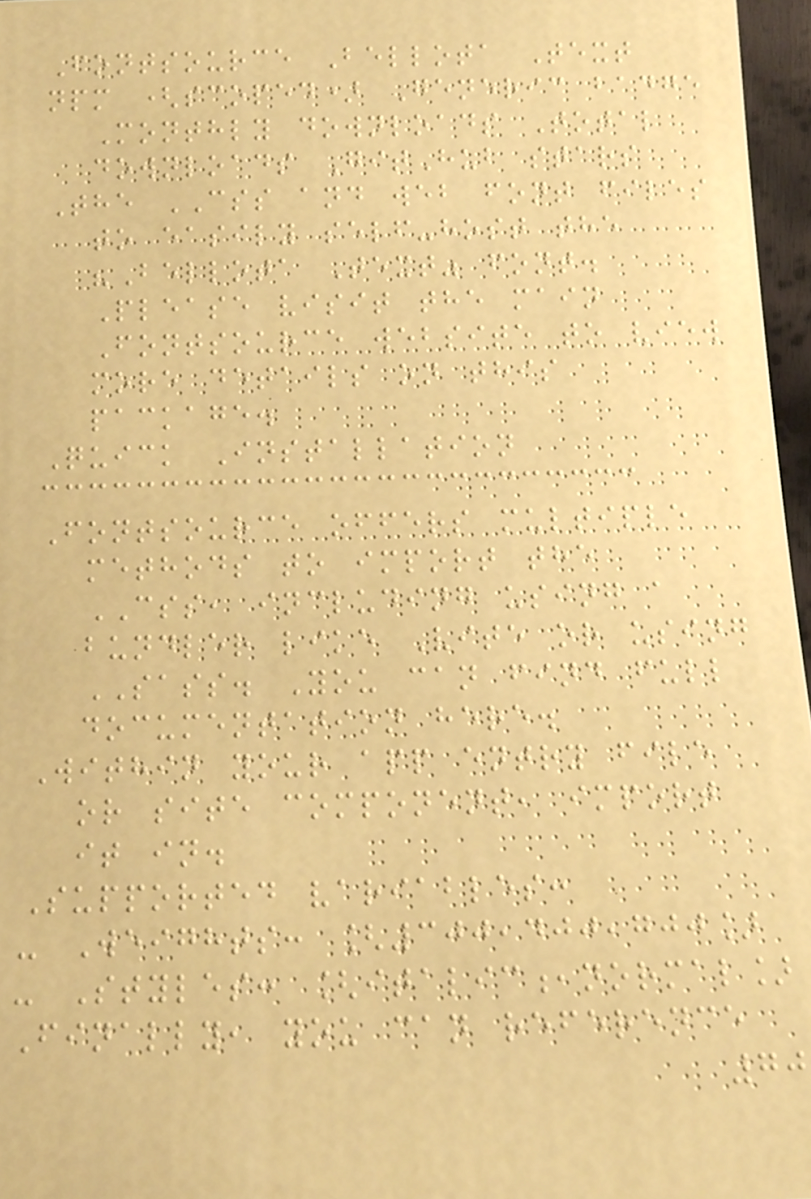Fontsource Bellota Text
npm (scoped) Generic badge
Monthly downloads Total
downloads GitHub stars
The CSS and web font files
to easily self-host the
"Bellota Text" font.
Please visit the main
Fontsource website to view
more details on this
package.
Quick Installation
Fontsource offers multiple
methods to import the
CSS, including using a
bundler like Vite or using
SASS. You can find full
documentation here.
Within your app entry file
or site component, import
it in.
Supported variables:
- Weights: [300,400,700]
- Styles: [italic,normal]
Finally, you can reference
70
